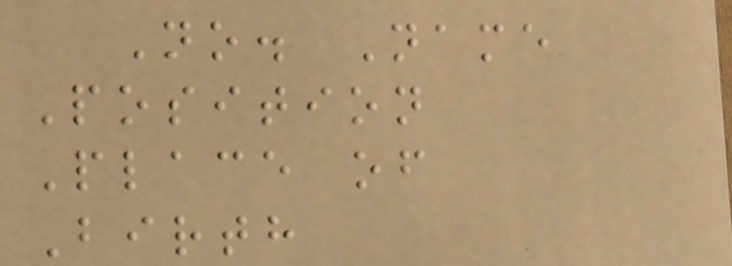No. Name
Position
Place of
Birth
